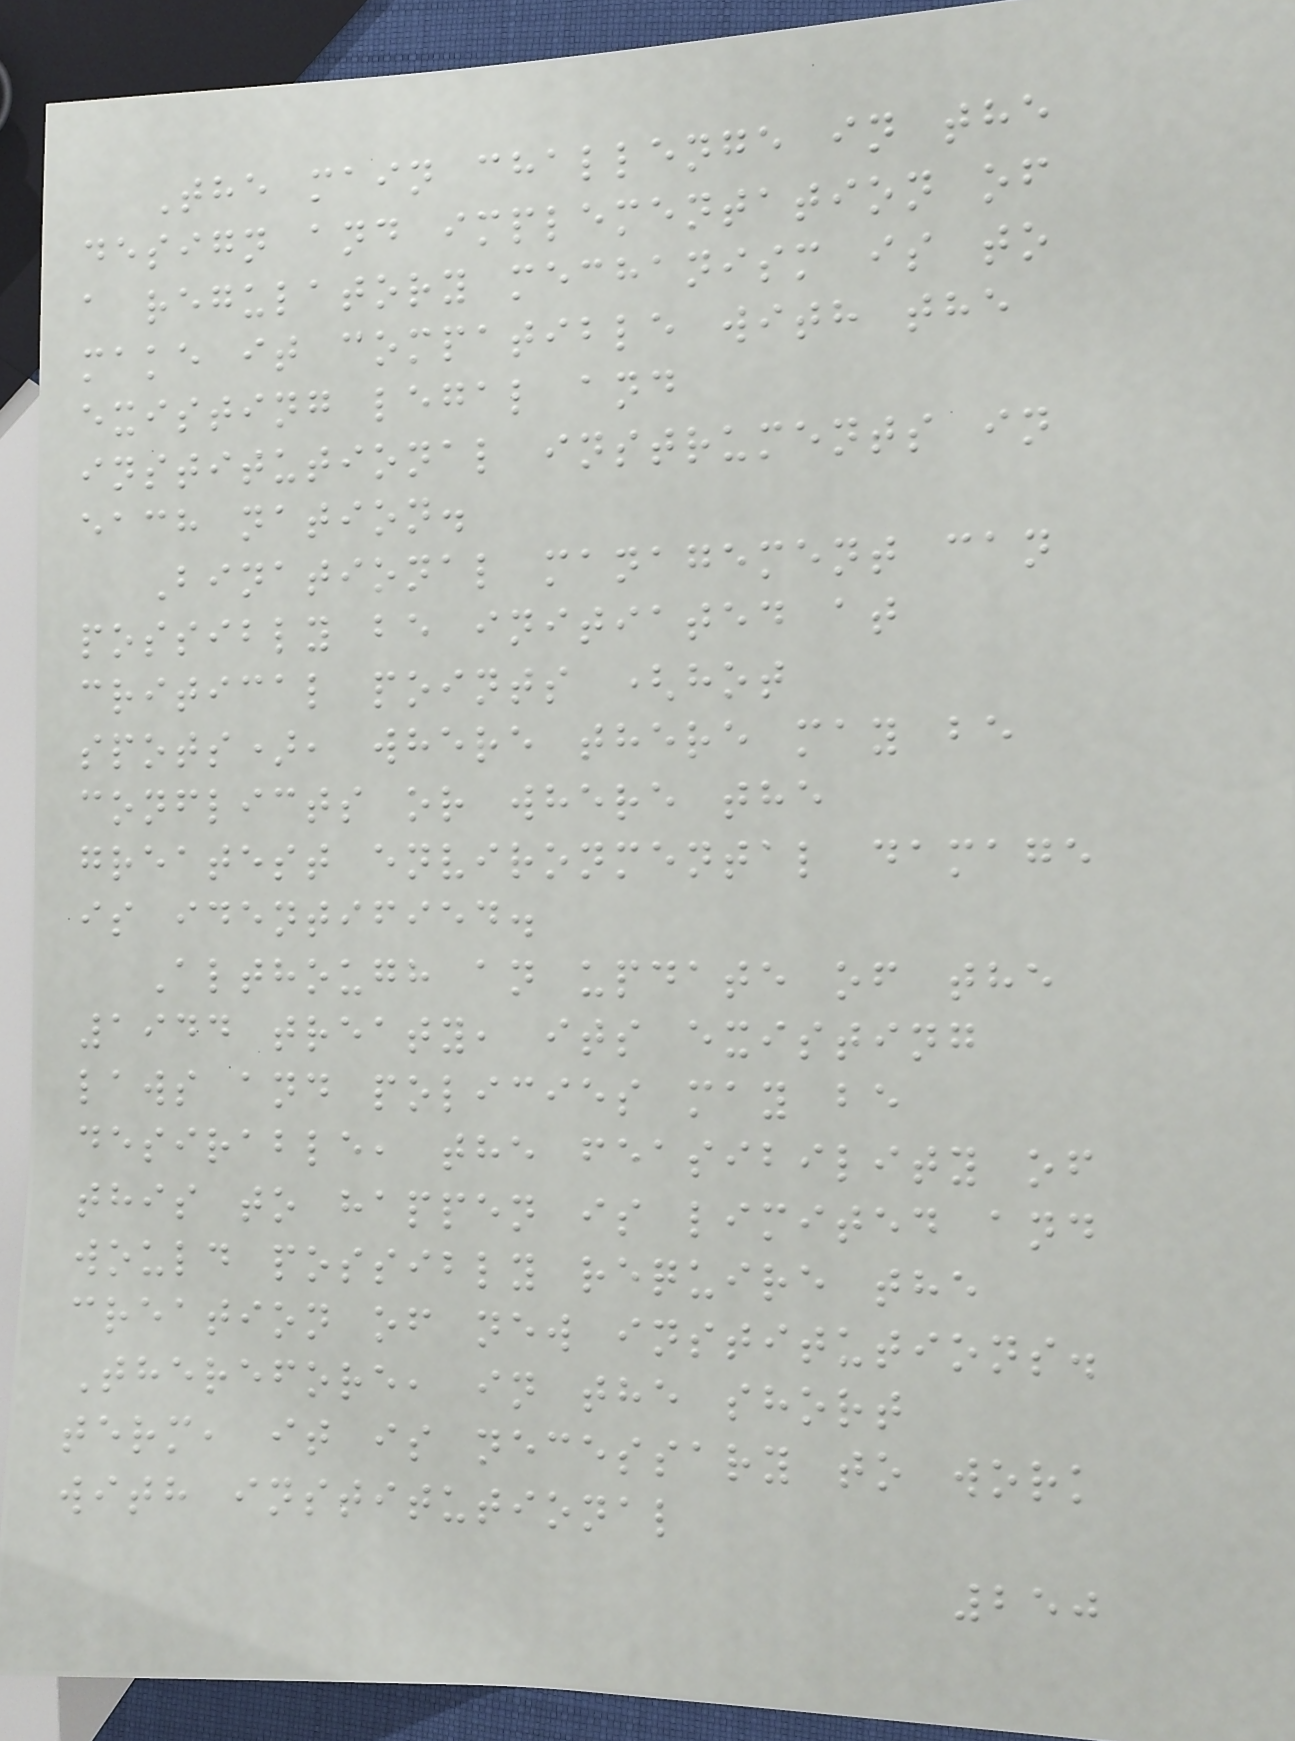The main challenge in the
design and implementation of
a regulatory mechanism is to
make it compatible with the
existing legal and
institutional instruments in
each nation.
Binational management can
possibly be initiated at
critical points (hot
spots), where there may be
conflicts or where the
greatest environmental damage
is identified.
Although an update of the
1944 treaty, its existing
laws and policies may be
desirable, the feasibility of
this to happen is limited and
would possibly require the
creation of new institutions.
Therefore, in the short
term, it is necessary to work
with institutional
250
